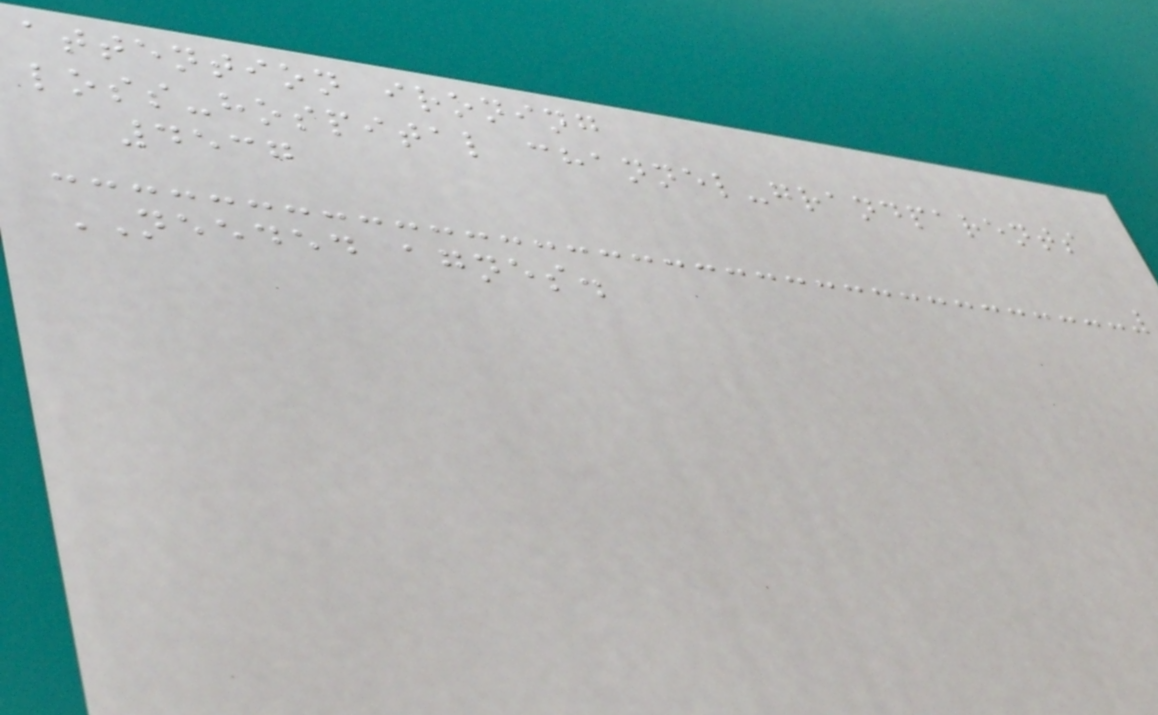attention ironing
loss-hospital channel-grandparents
4537
NEEDED agnes.
